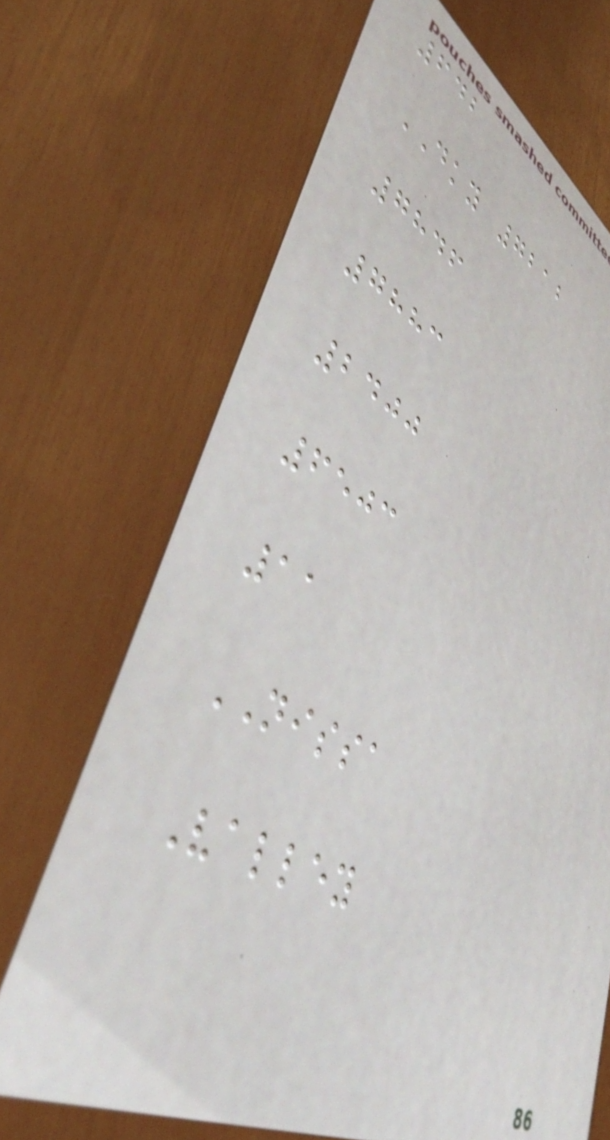642
DKY 7212
7846
7883
2400
6503
11
NISSA
Valley
